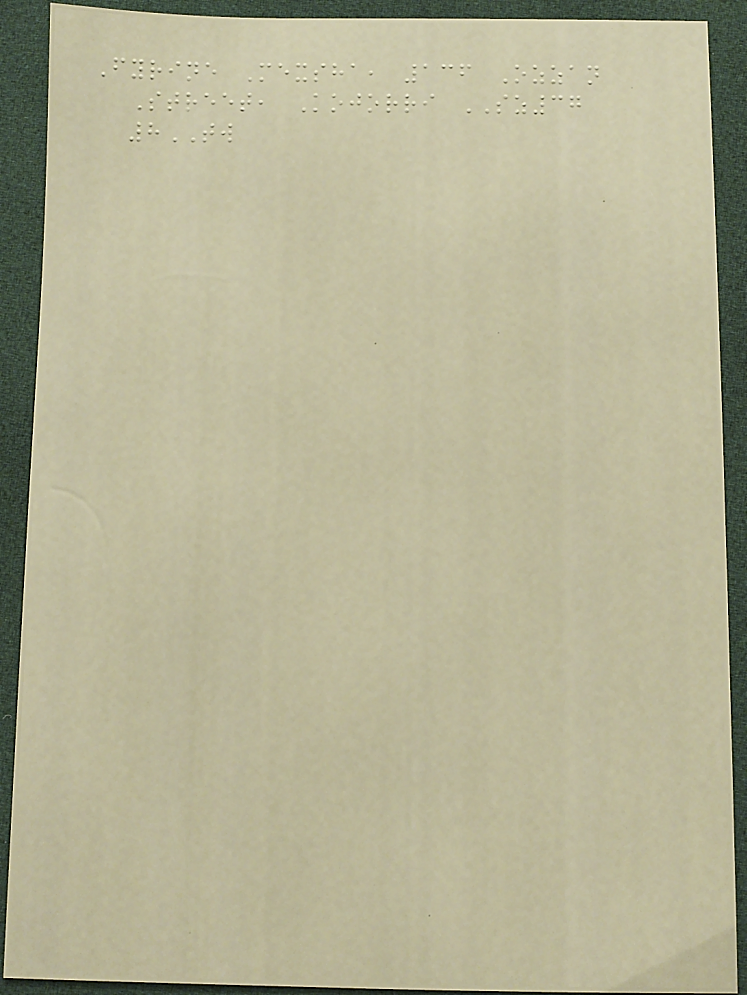Fyrine Mexsha, 136 Ozzan
Street, Kojorri SZ37
8TW
